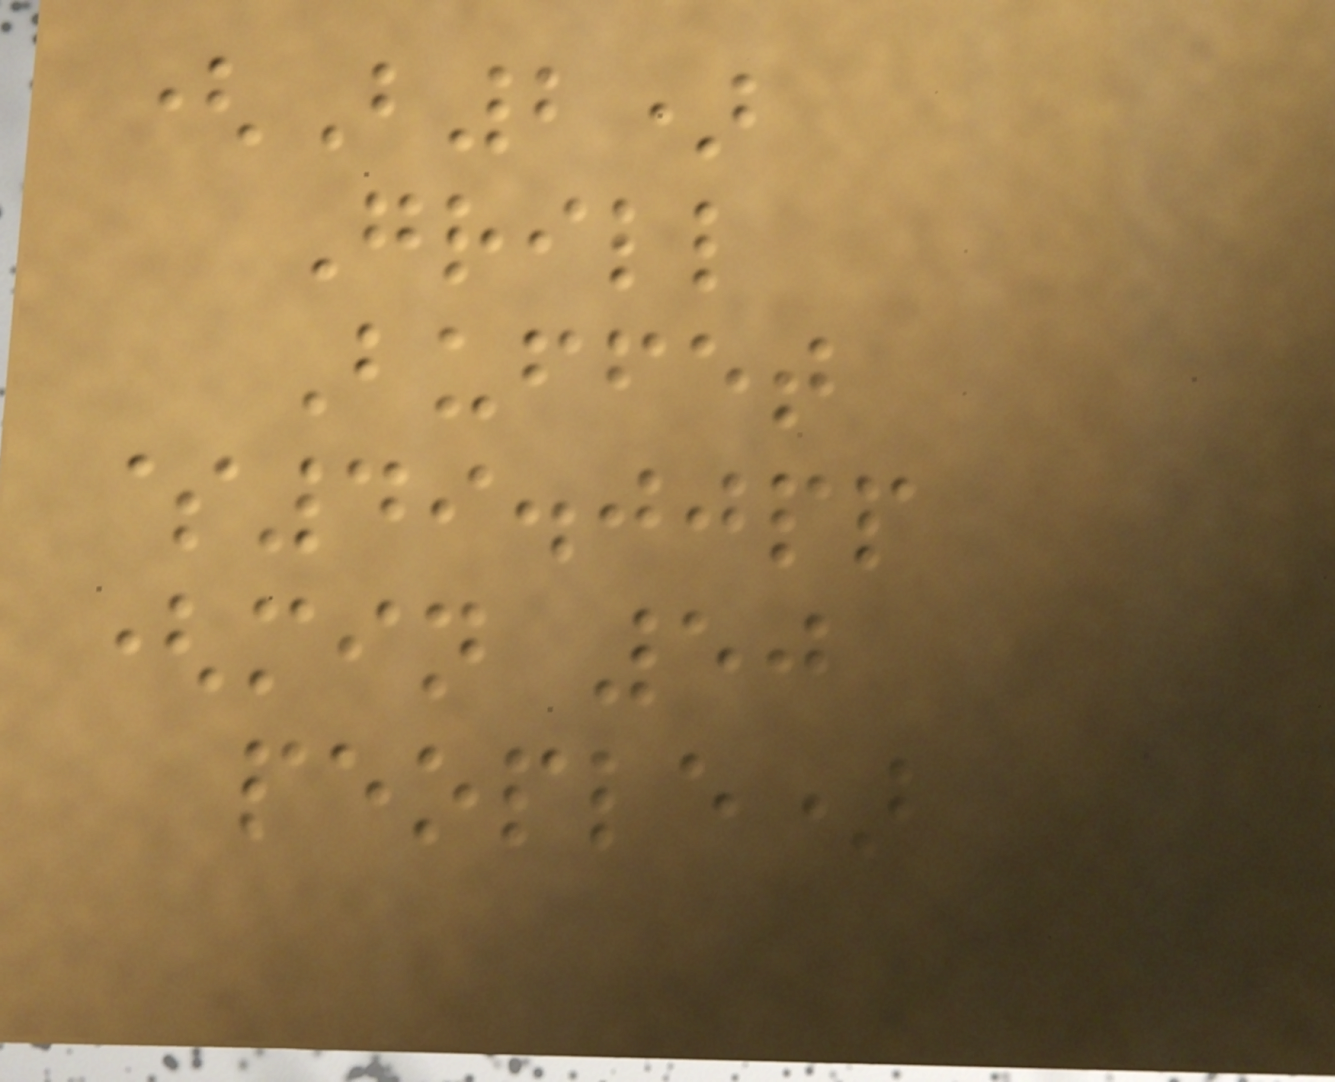(B2)
Grill
Buffet
$49.00pp
(min 50
people)
